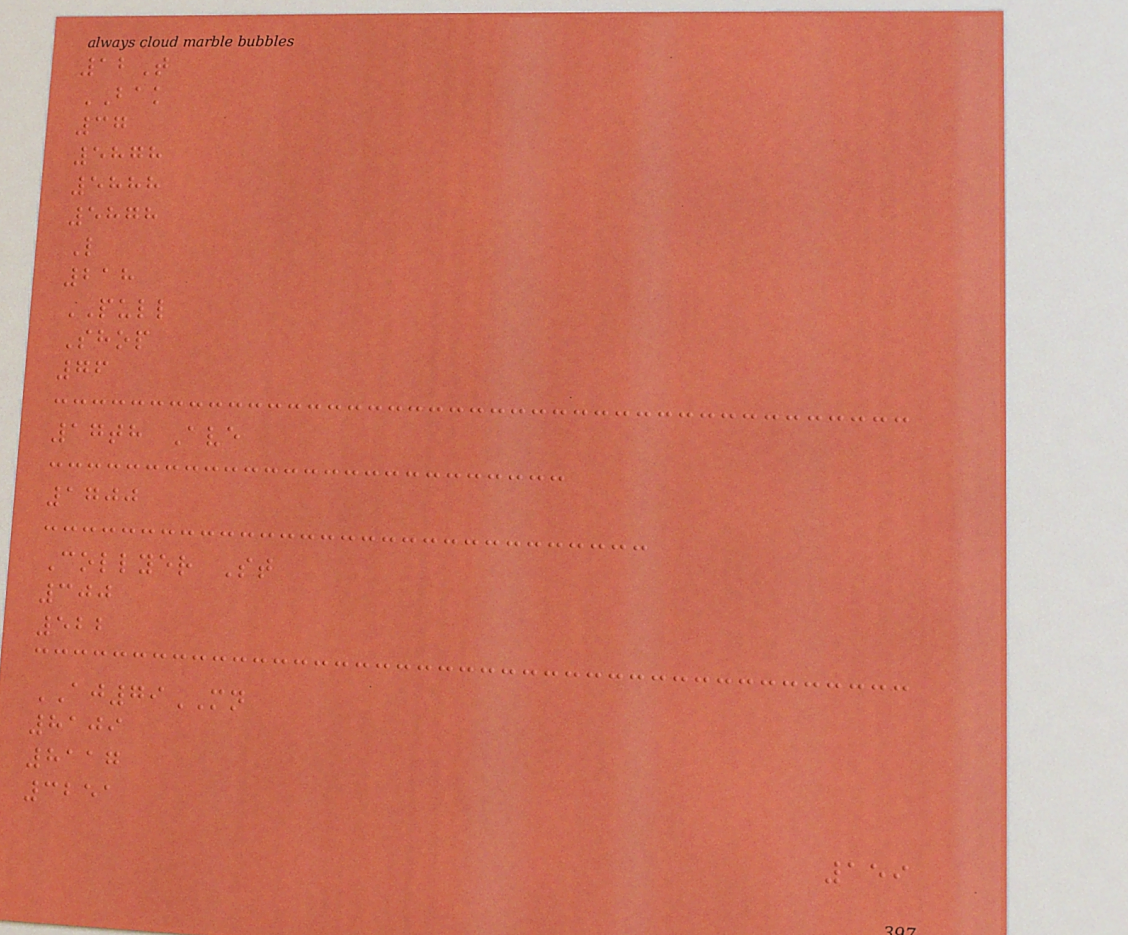12T
BAK
37
5878
5888
5878
L
218
PULL
Shop
76
17th Ave
1700
Collyer St
300
522
AJ79MN
8109
8117
3251
159
